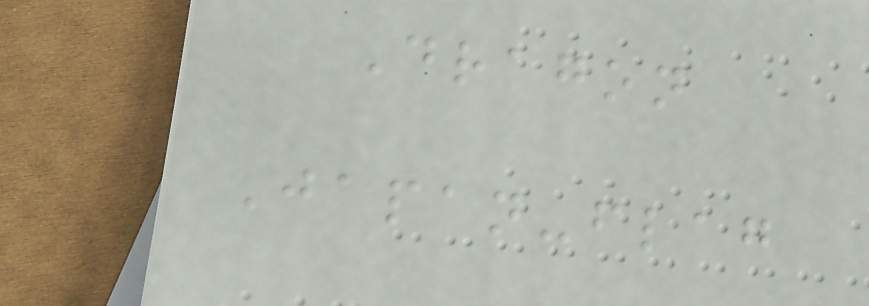Dragon
Japan-flag
